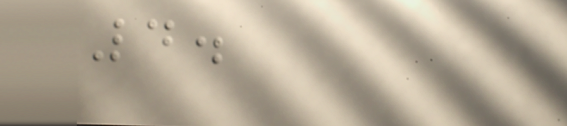4.
